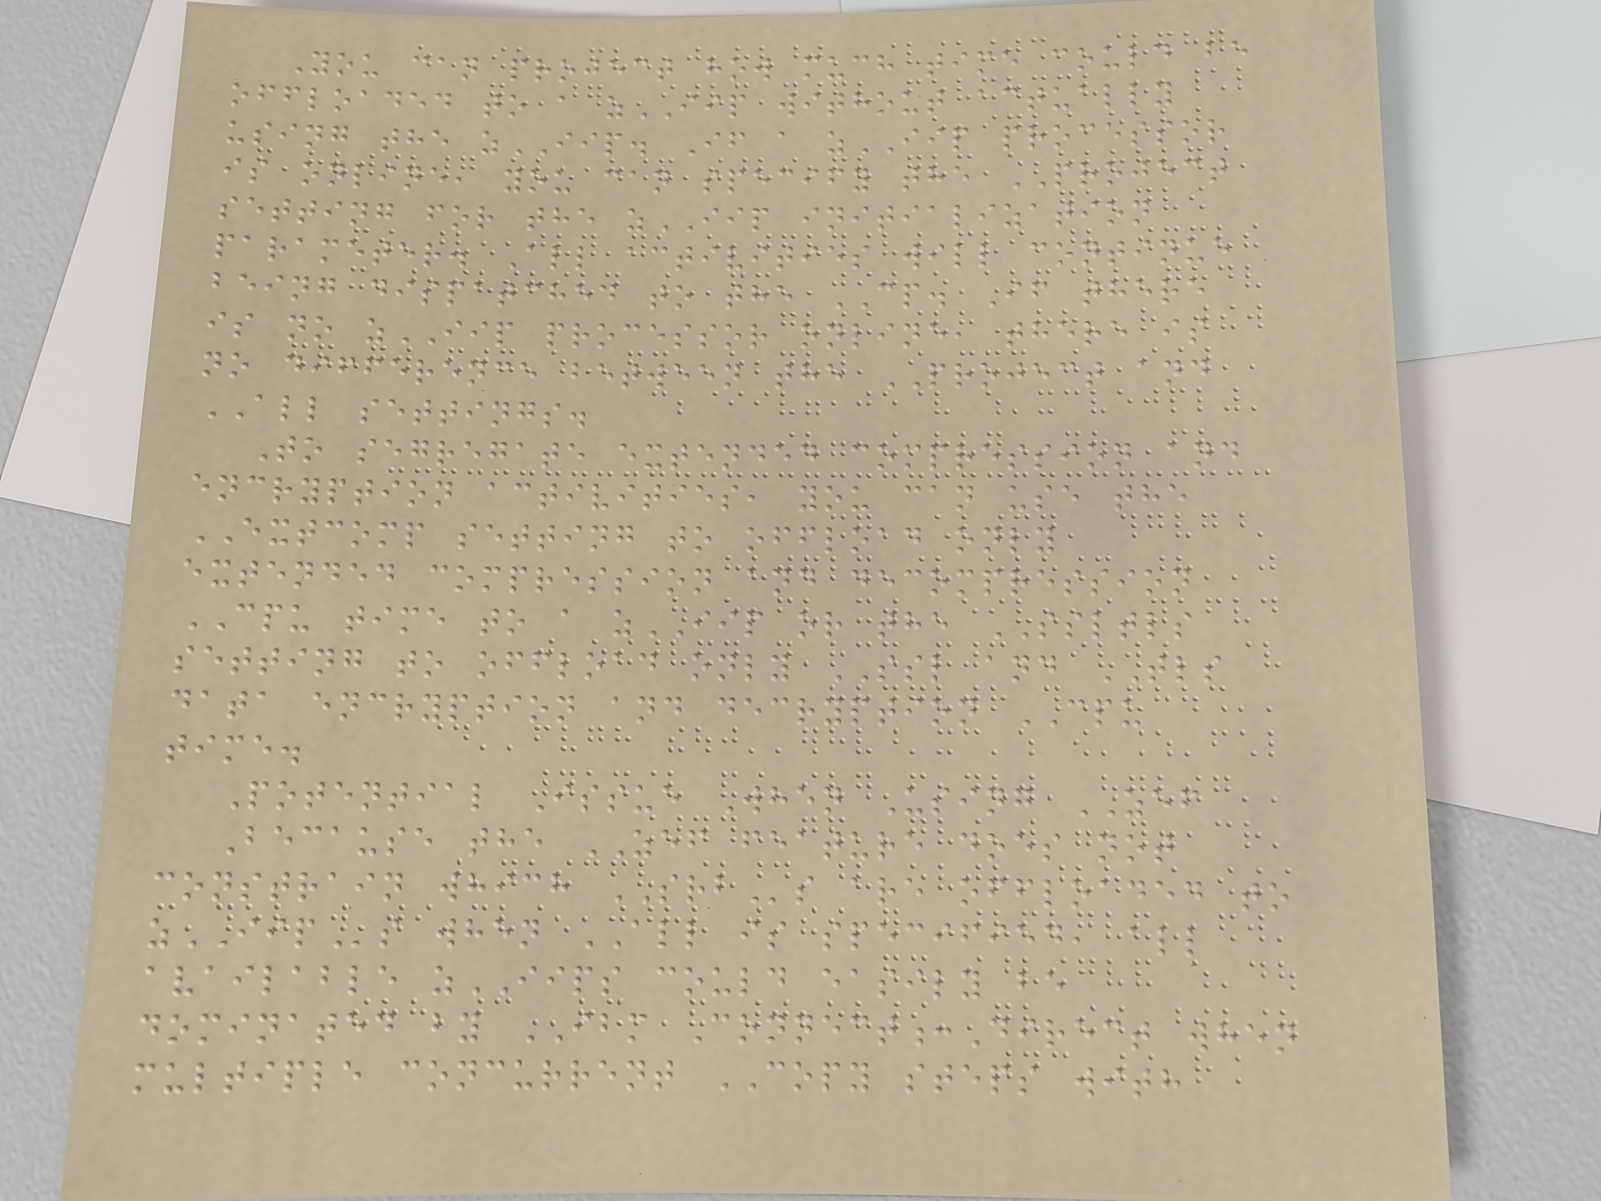You can project how much time could be
offloaded to a zIIP without actually
using the zIIP. If a zIIP processor
is online, you can specify the PROJECT
setting for the zIIP initialization
parameter. All activities will continue
being dispatched to the CP. If there
is no zIIP processor online, there is
no difference between the PROJECT and
ALL settings.
To segregate extended compression and
encryption activities, you can use the
EXTCOMP setting to offload only
extended compression and decompression
CPU time to a zIIP or the SSLTLS
setting to offload only SSL and TLS
data encryption and decryption CPU
time.
Potential Issue When Using ZEF
Because the ZEF feature does not
constrain which SRBs are offloaded to
zIIPs when ALL is specified, all
available zIIPS could easily be
dominated by IBM Connect:Direct when
multiple concurrent COPY steps with
